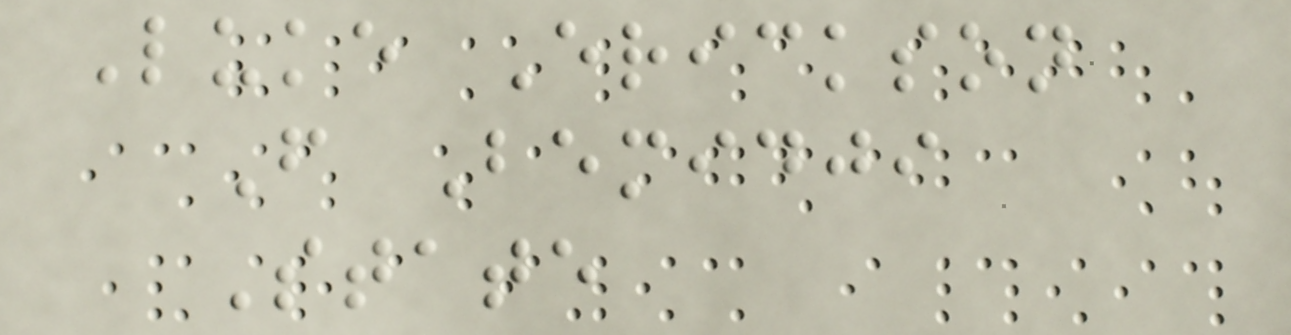Luke Erickson
F Bemidji
State
